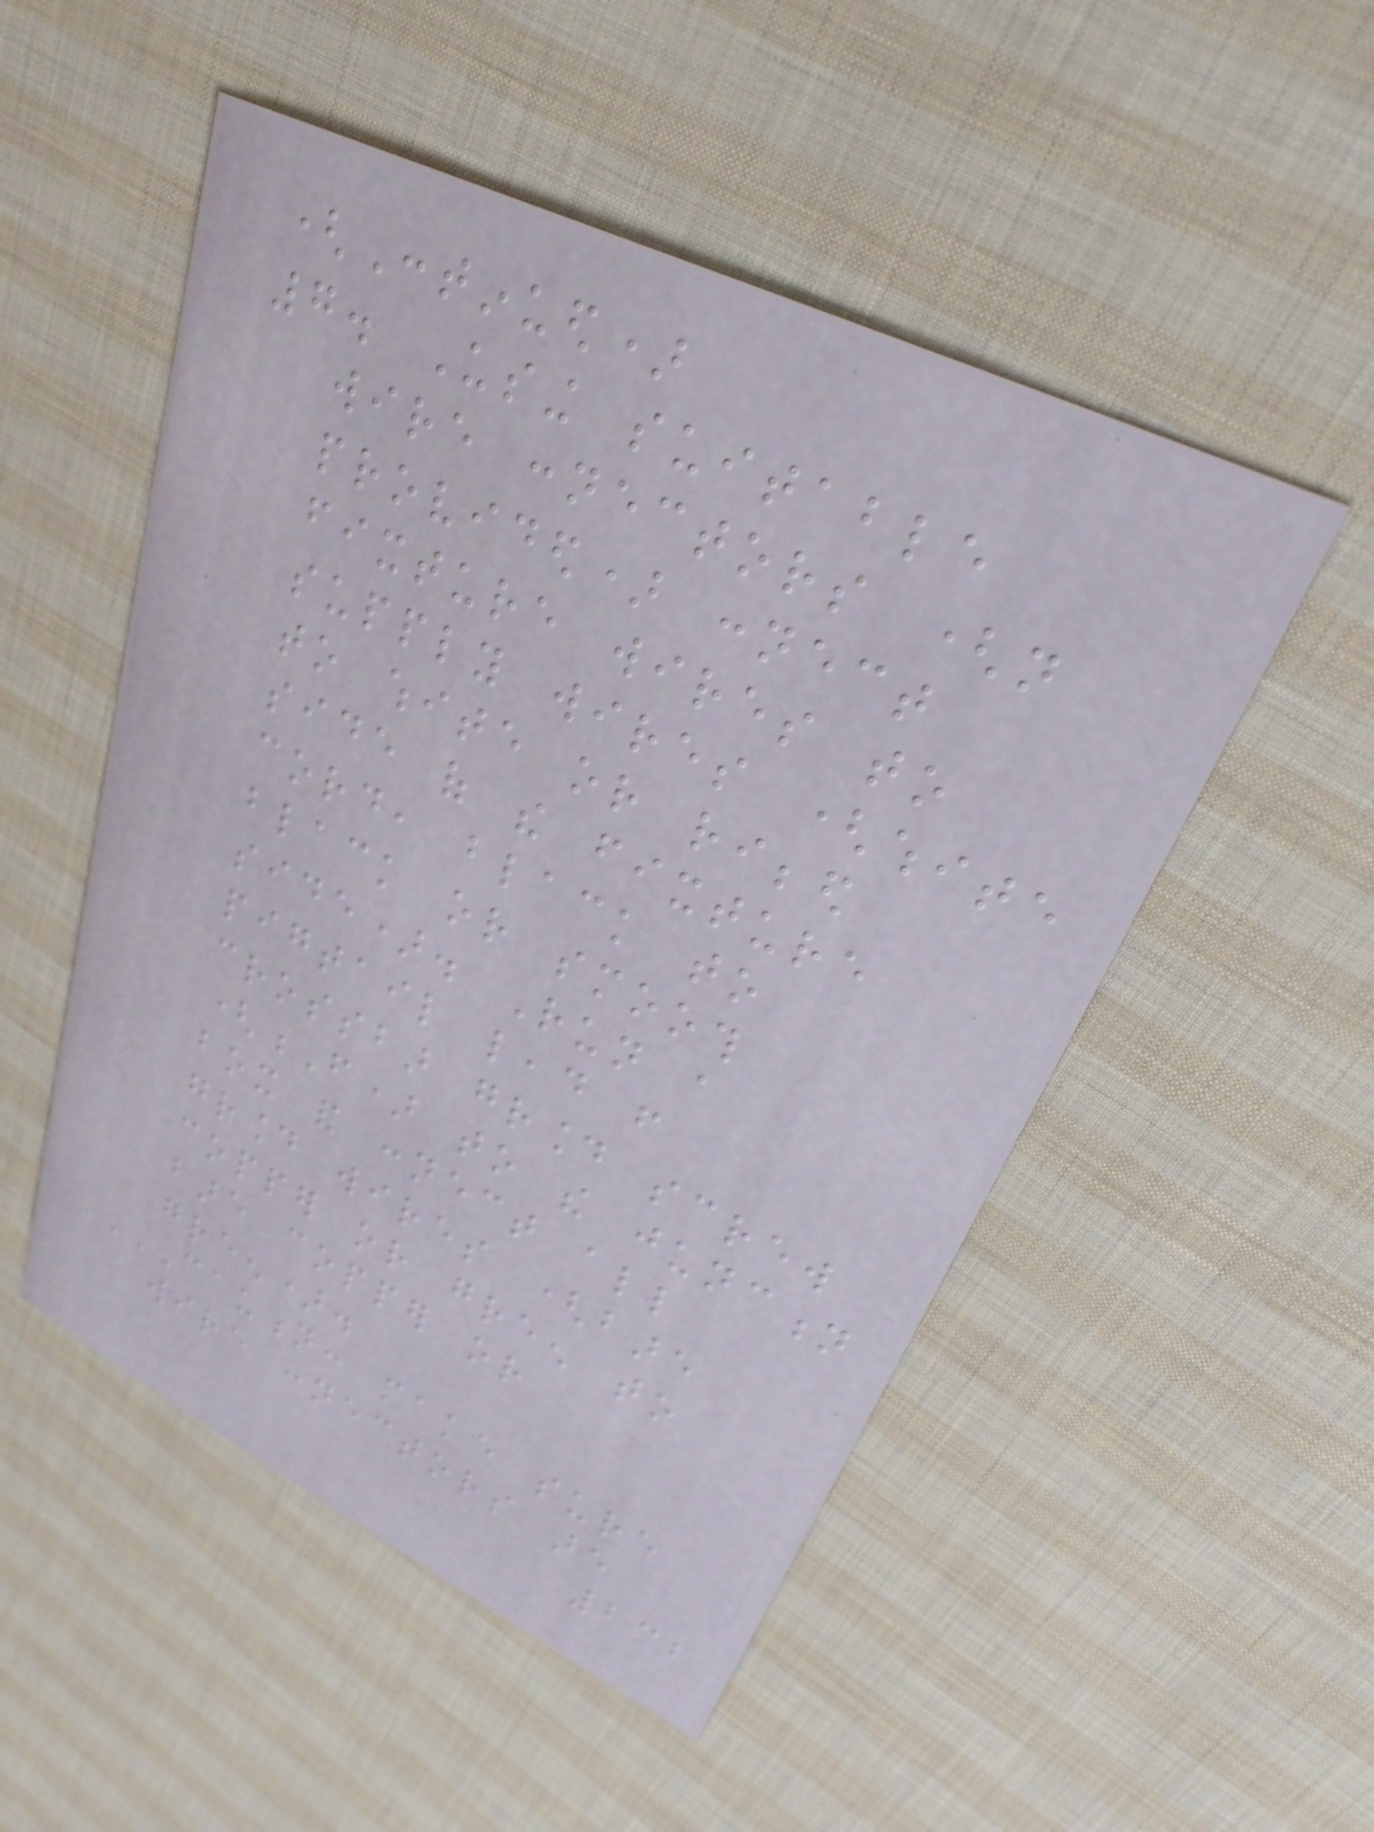(Continued)
7. Using suitable
wire connectors (not
provided) connect
fixture wires to
supply wires (white
to white or ribbed
side of the fixture
cord, black to
black or smooth
side). Run a
pigtail lead from
crossbar ground screw
(F) to the junction
box and connect all
ground wires (bare
copper or green to
bare copper or
green).
CAUTION: MAKE SURE
WIRE CONNECTORS ARE
232
